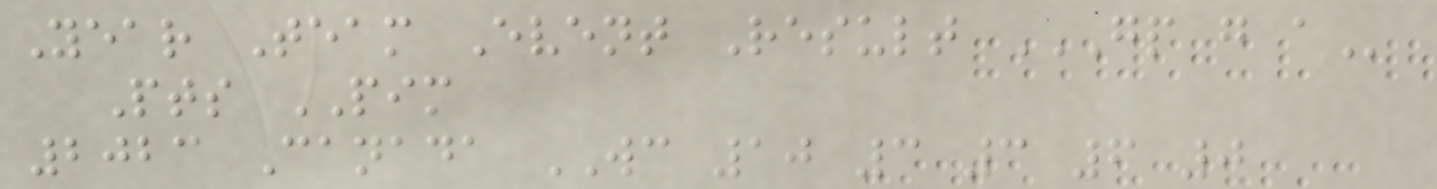Year Team Event Result GP G A
Pts PIM
2023 Canada WC 10 3 3 6 0
